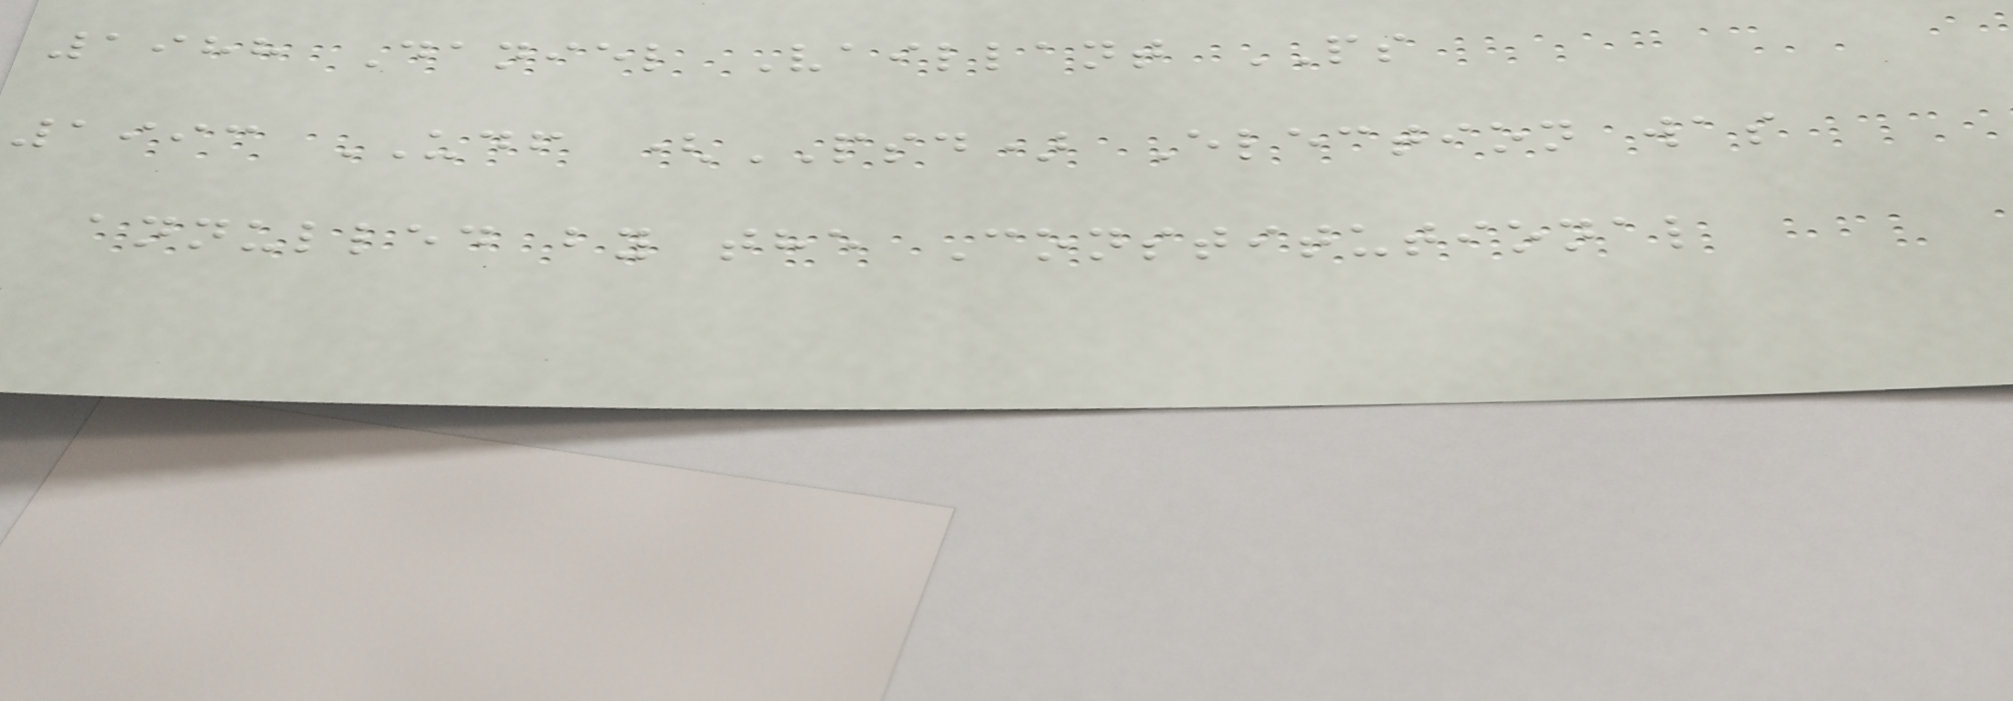1988 Daniel Vaillant PS
1993 UDF (PSD) Election was
annulled by the Constitutional
